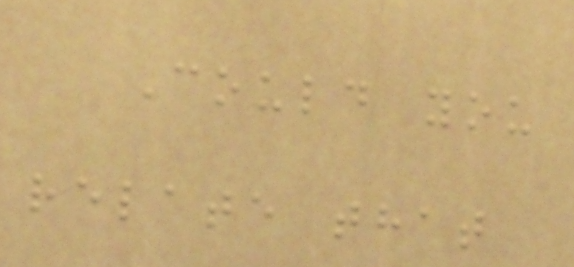Could you
relate that
